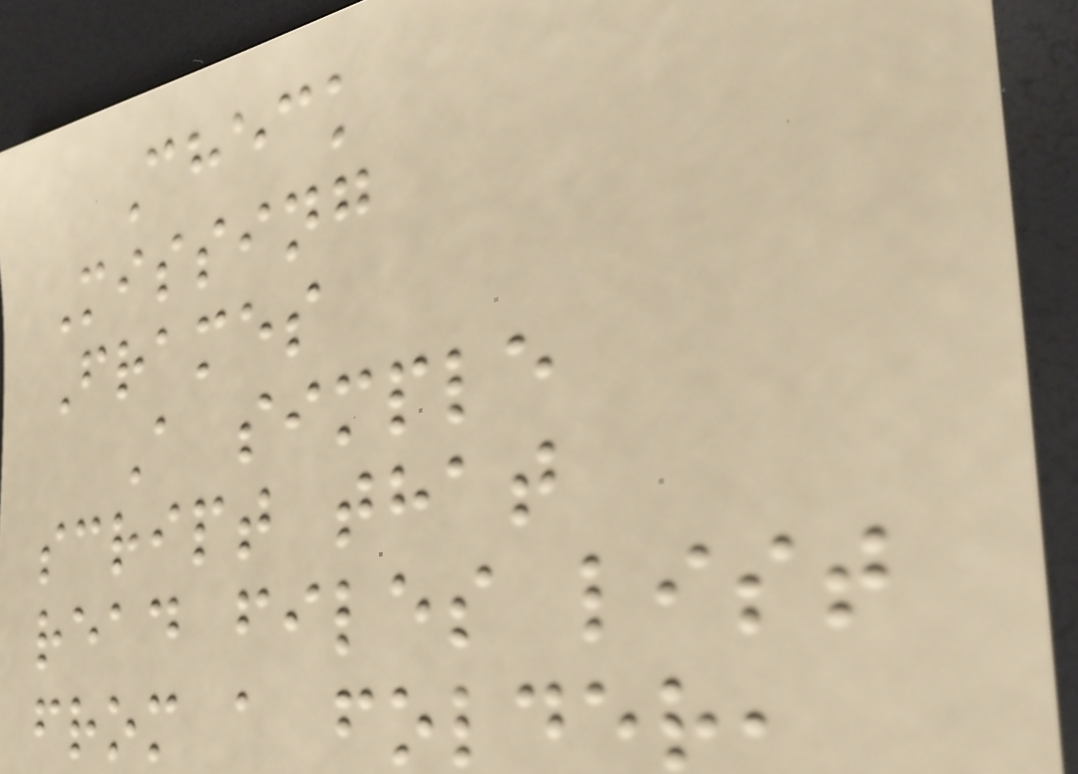Check
Missing
Frames
A simple
script that
read files list
from a folder,
